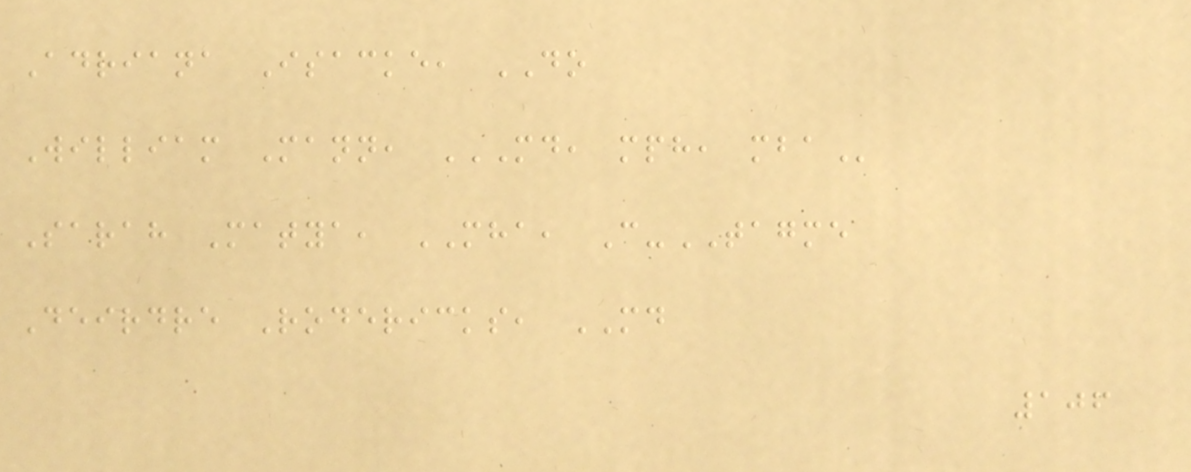Adriana Isacke, DO
William Mann, MD, MPH, MBA
Sarah Matya, MHA, C-TAGME
Deirdre Rodericks, MD
106
